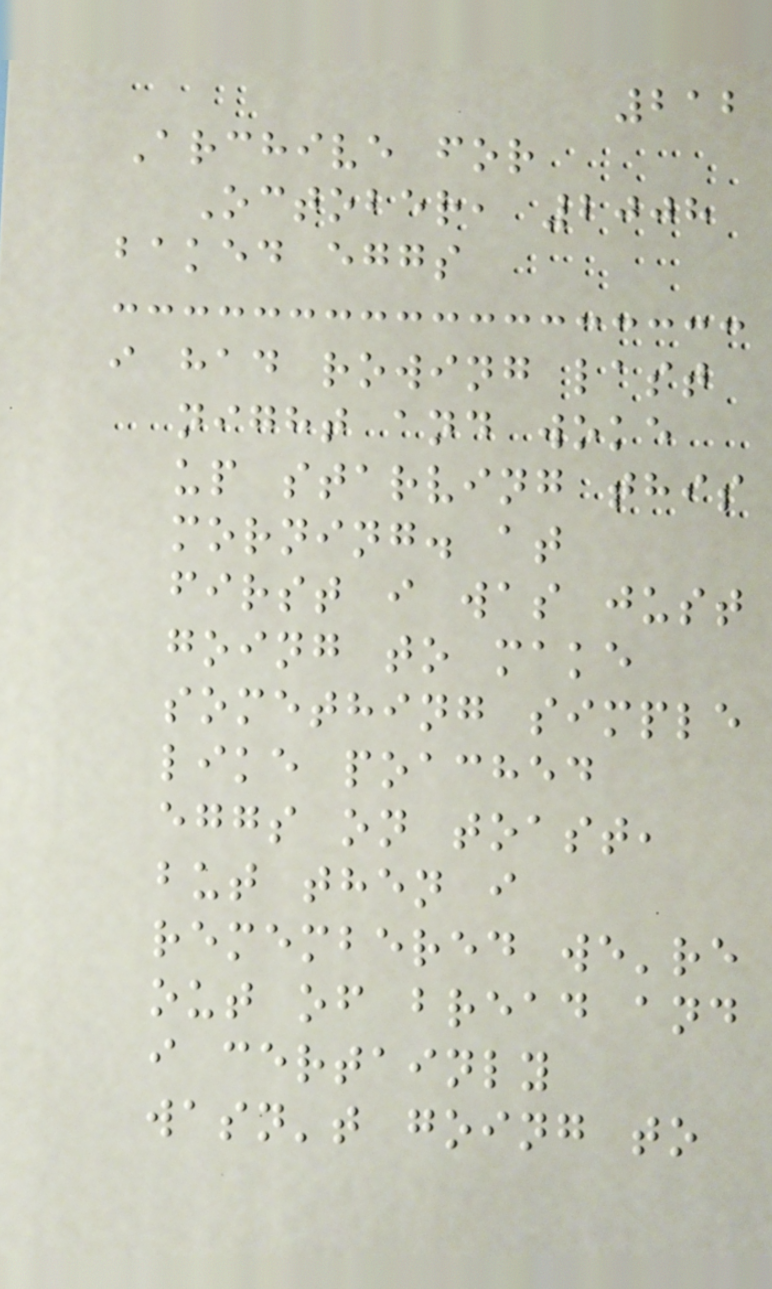212
Archive for
October, 2008
baked eggs
i had rowing last
night and woke
up starving this
morning. at
first i was just
going to make
something simple
like poached
eggs on toast,
but then i
remembered we're
out of bread and
i certainly
wasn't going to
